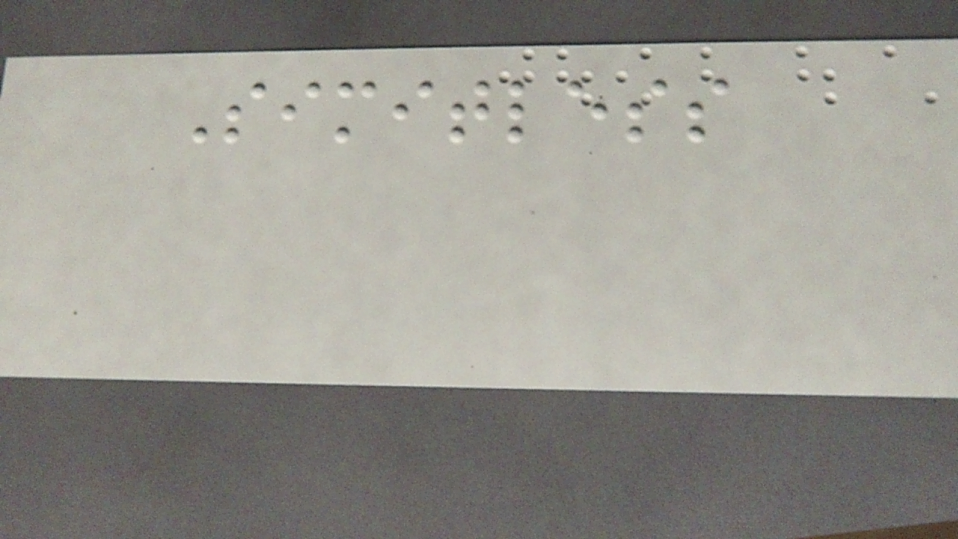Simitless
